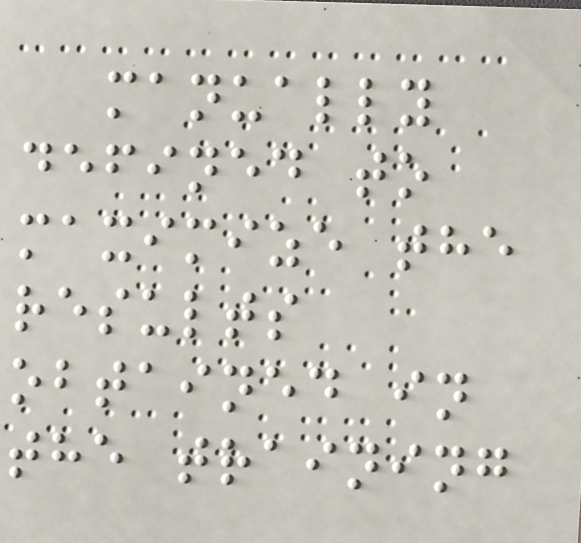manually
defined to
maximize the
results
obtained in
the training
